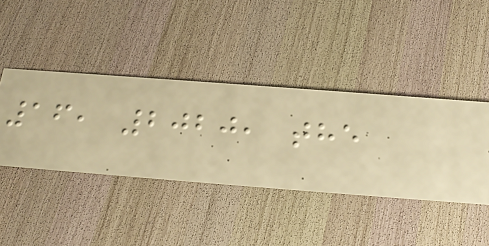16, 2020, the
